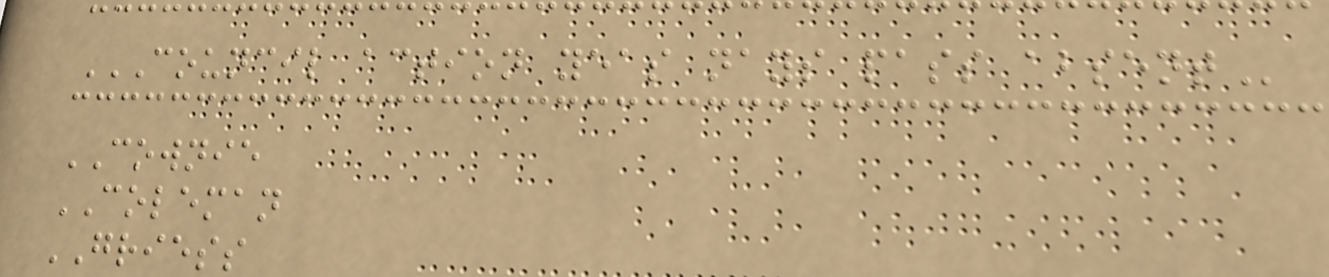COUNCIL ACTION YEAS NAYS PASS ABSENT
COWNIE
COLEMAN
GRIESS
